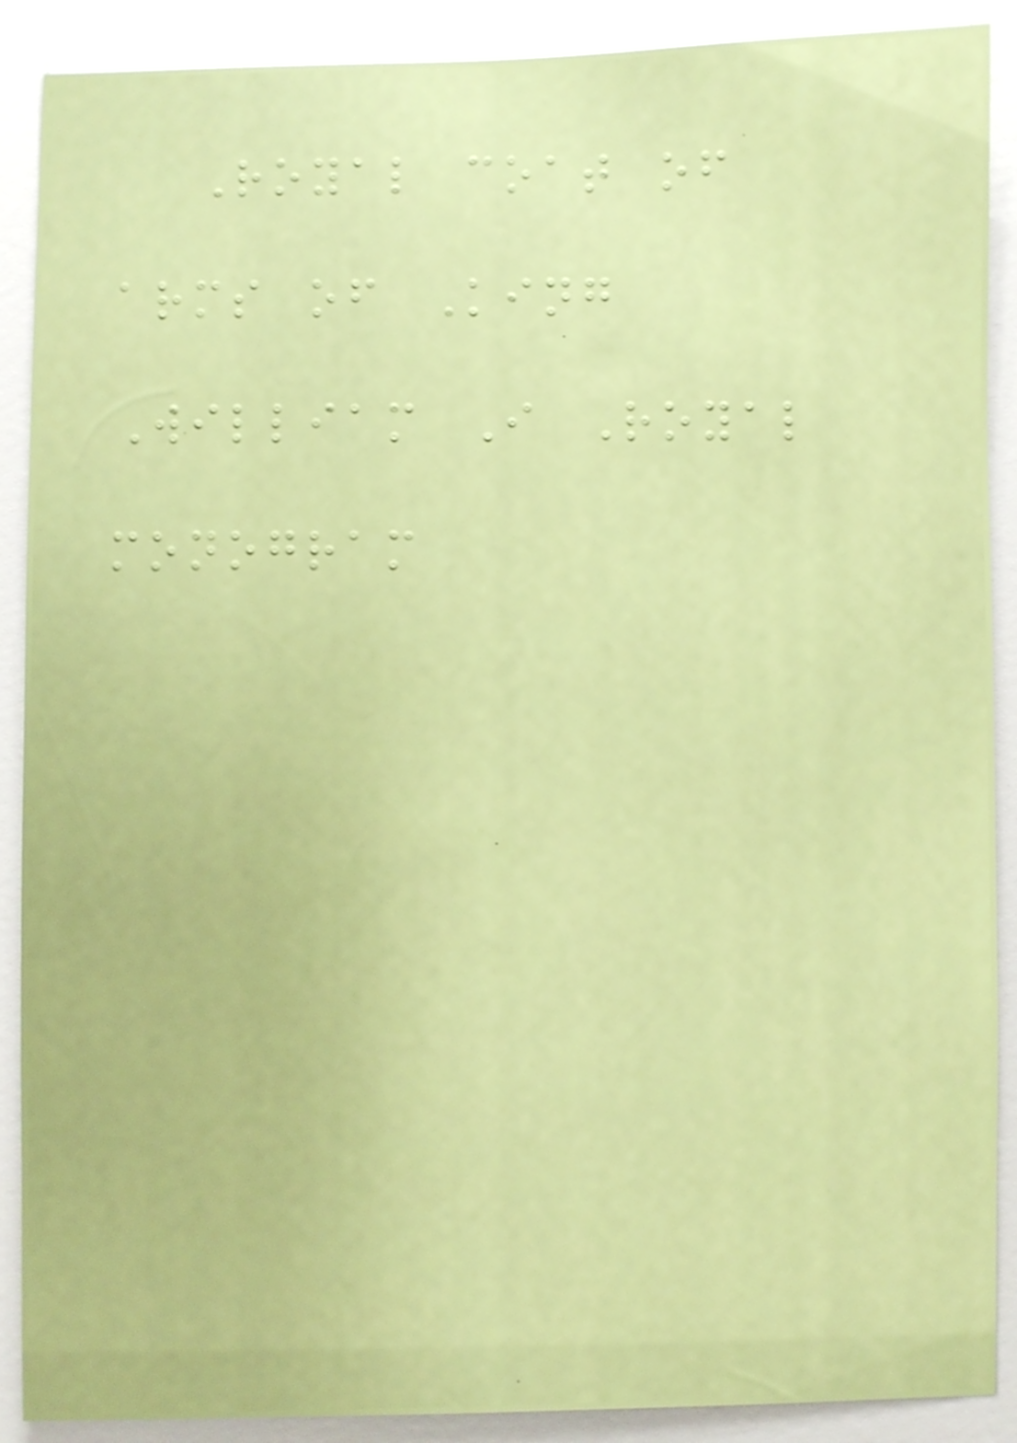Royal coat of
arms of King
William I Royal
monogram
